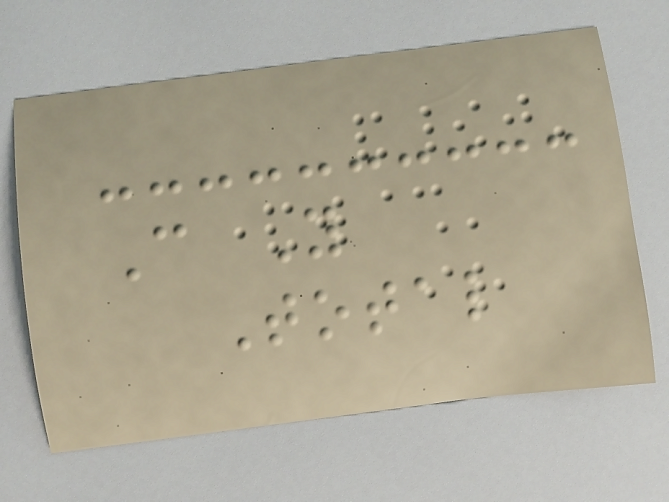C Y
Total
